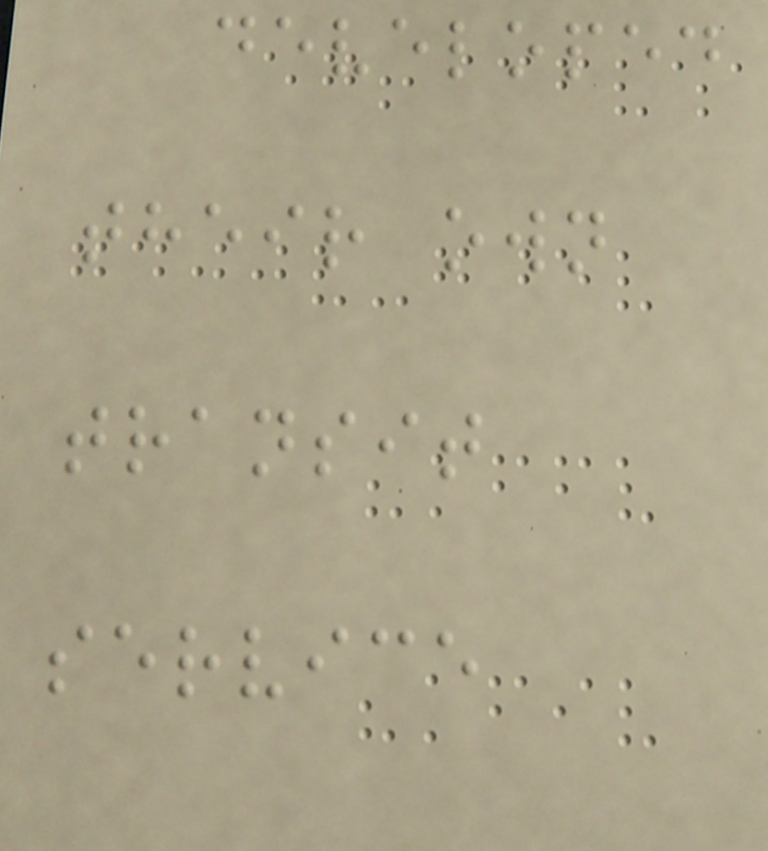developed
their own
transit
service
